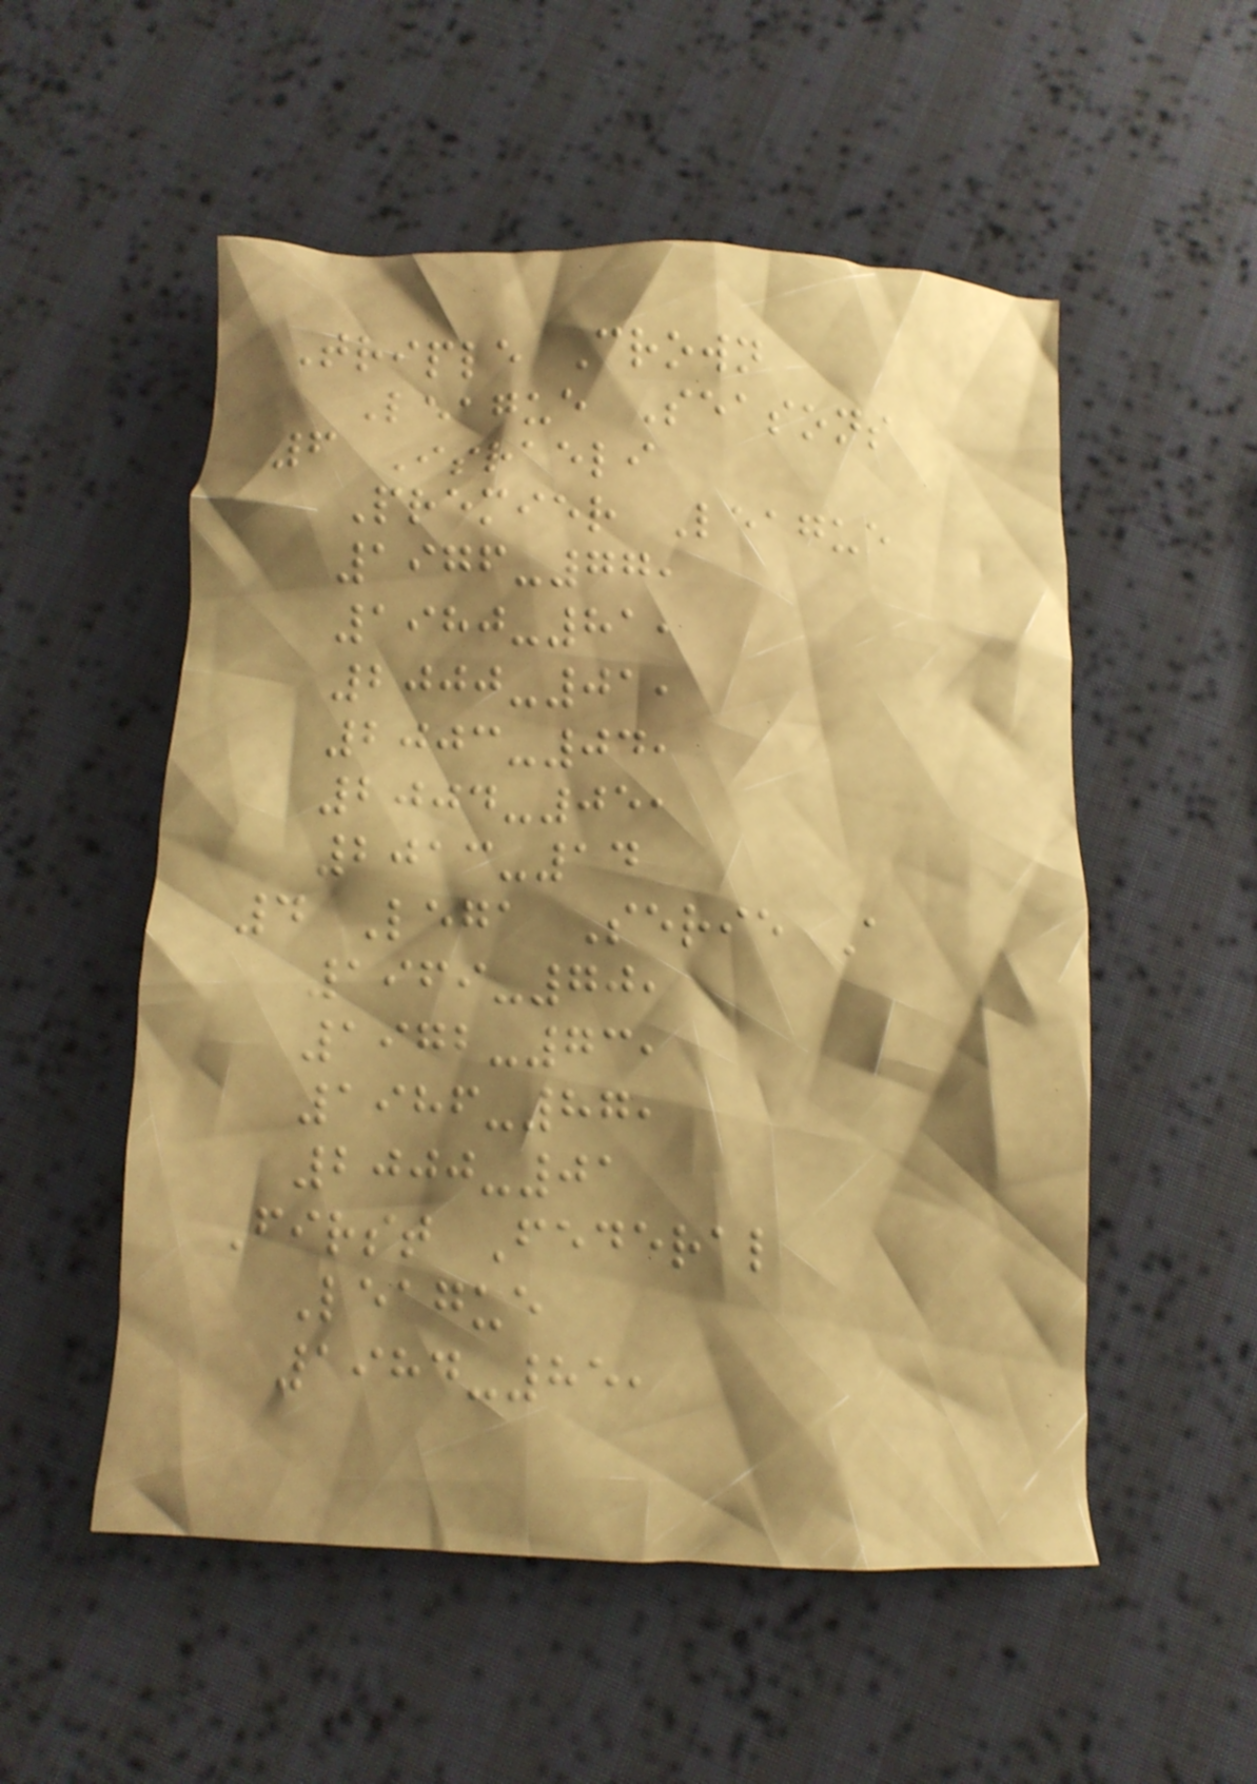Triple Crown
League Seasons
6 Israeli
Premier League
1976-77,
1980-81,
2000-01,
2003-04,
2004-05,
2013-14
4 Lega Serie A
1969-70,
1972-73,
1986-87,
2000-01
First Federal
League
1984-85,
